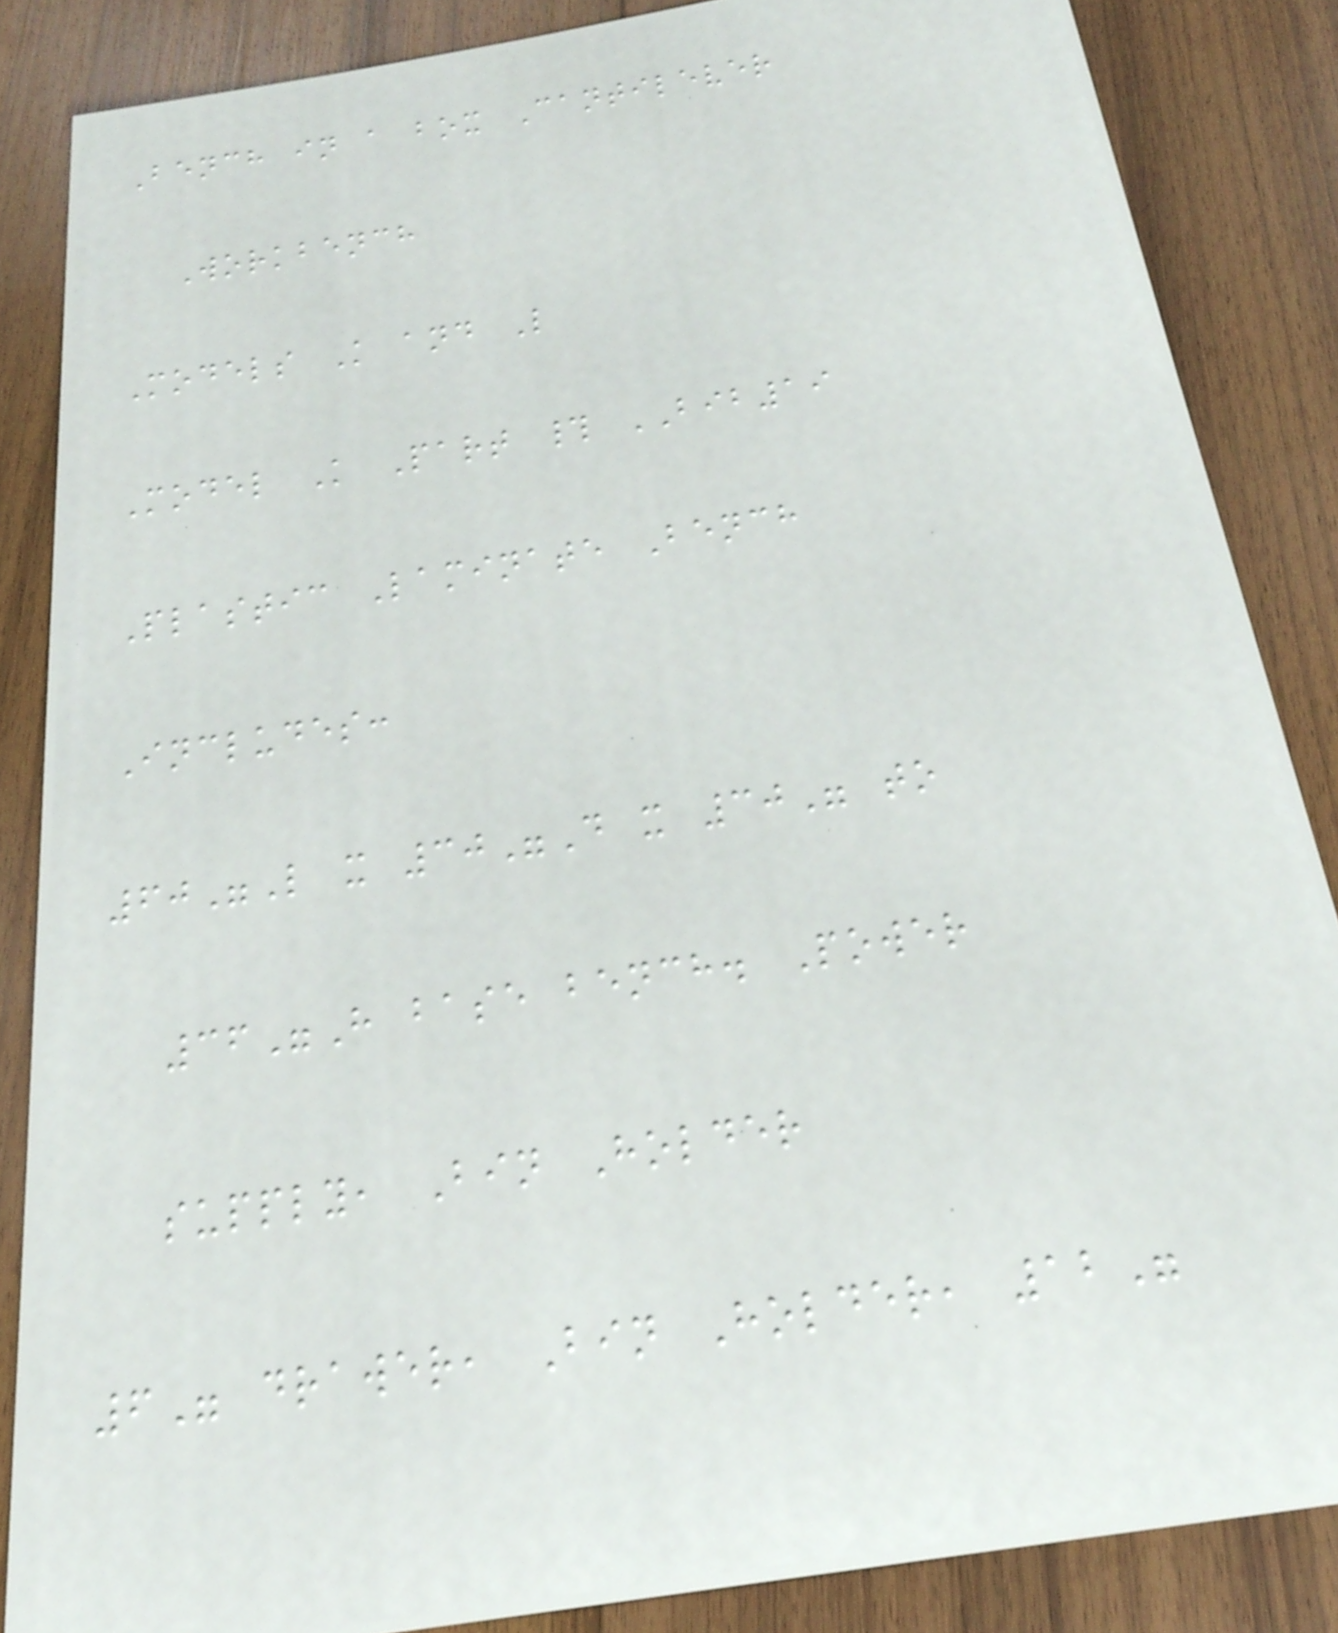Bench in a box Cantilever
Workbench
Models K and L
Model K Part # BIB19
Plastic Laminate Bench
Includes:
60"L x 30"D x 30" to
36"H base bench. Power
supply, Bin Holder
6" drawer, Bin Holder, 12"
